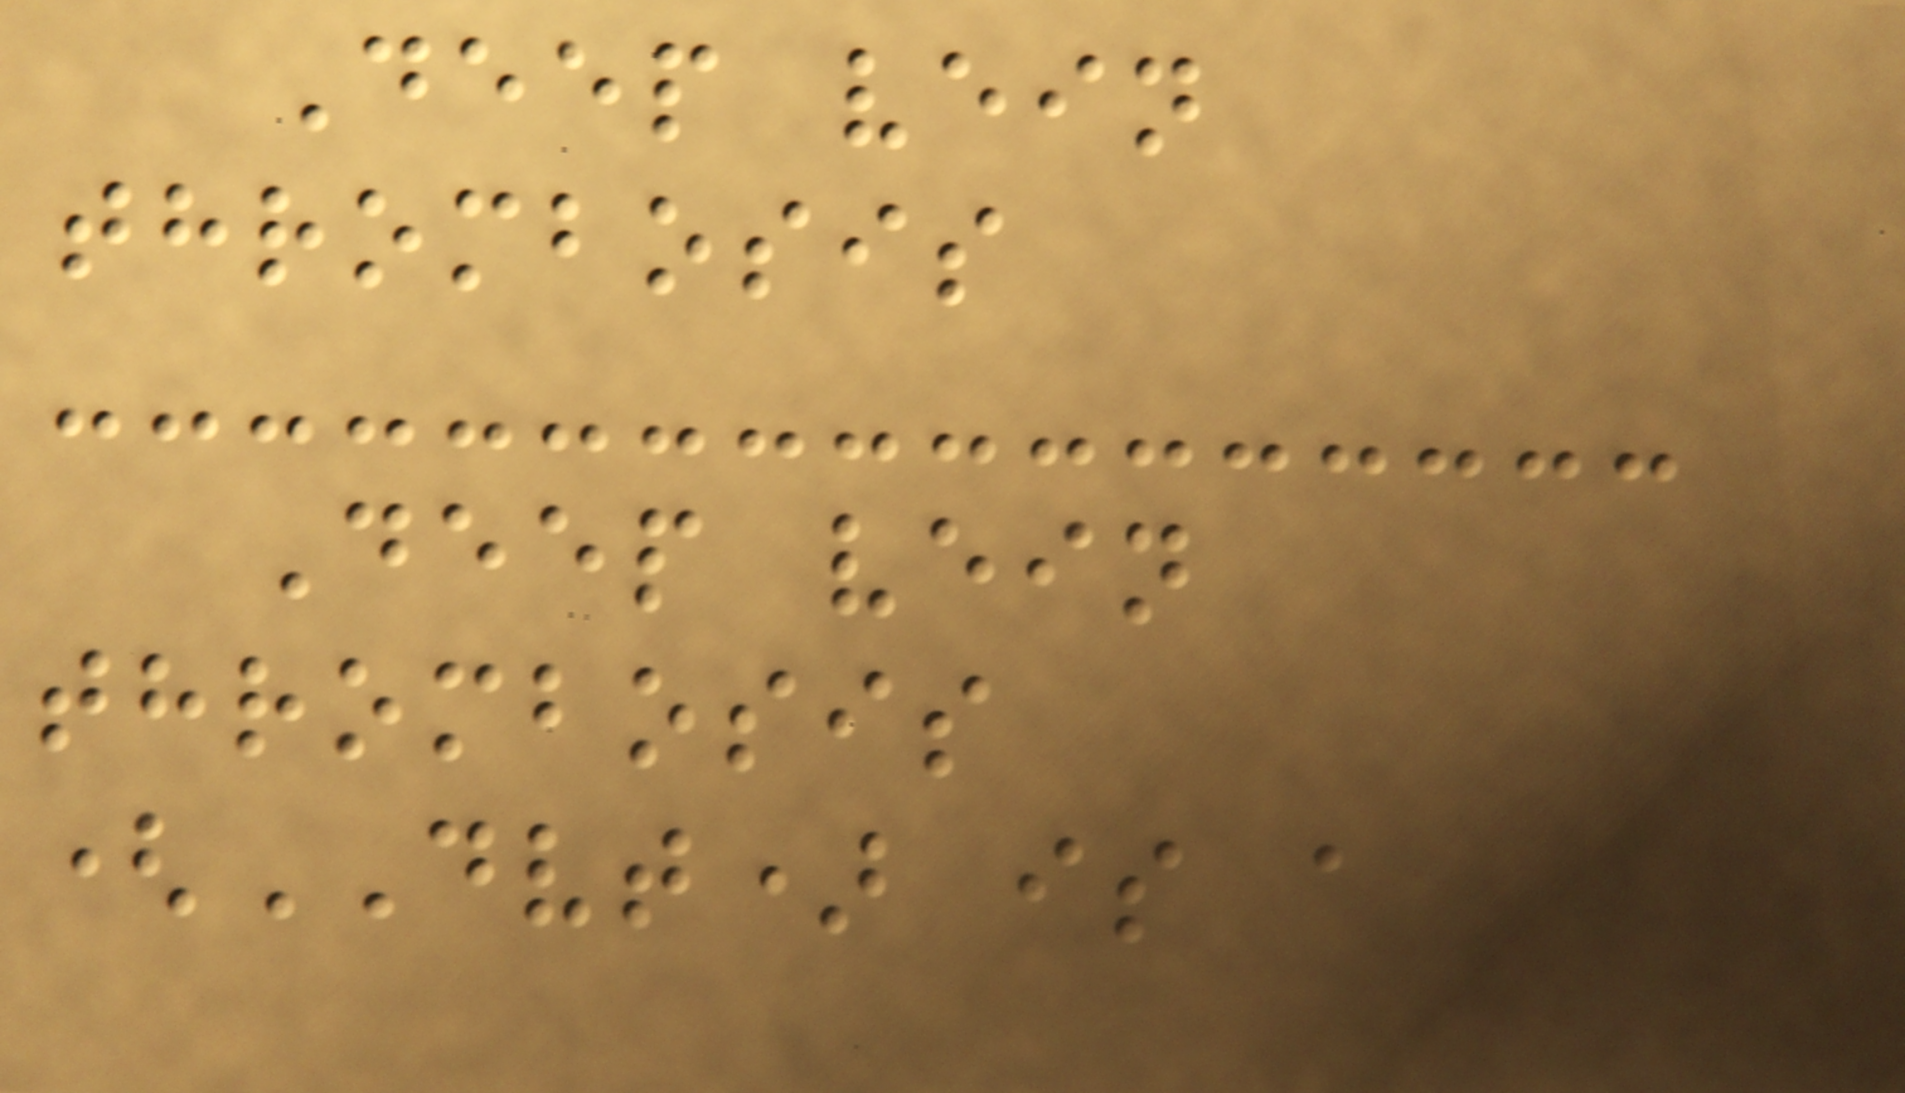Deep vein
thrombosis
Deep vein
thrombosis
(DVT) is a
